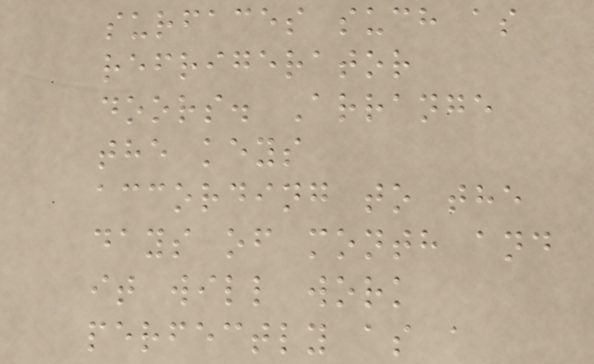surfaces such as
refrigerator
doors. Arrange
the keys
according to the
days of month and
it will work
perfectly as a
